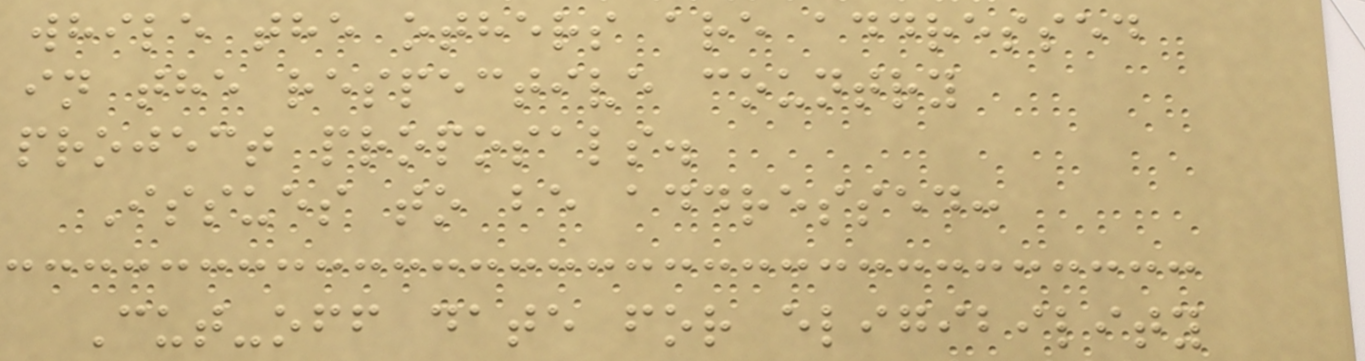while the others are addressed
in the respective country
project proposals.
Issues to be addressed:
Cut-off date for eligibility
